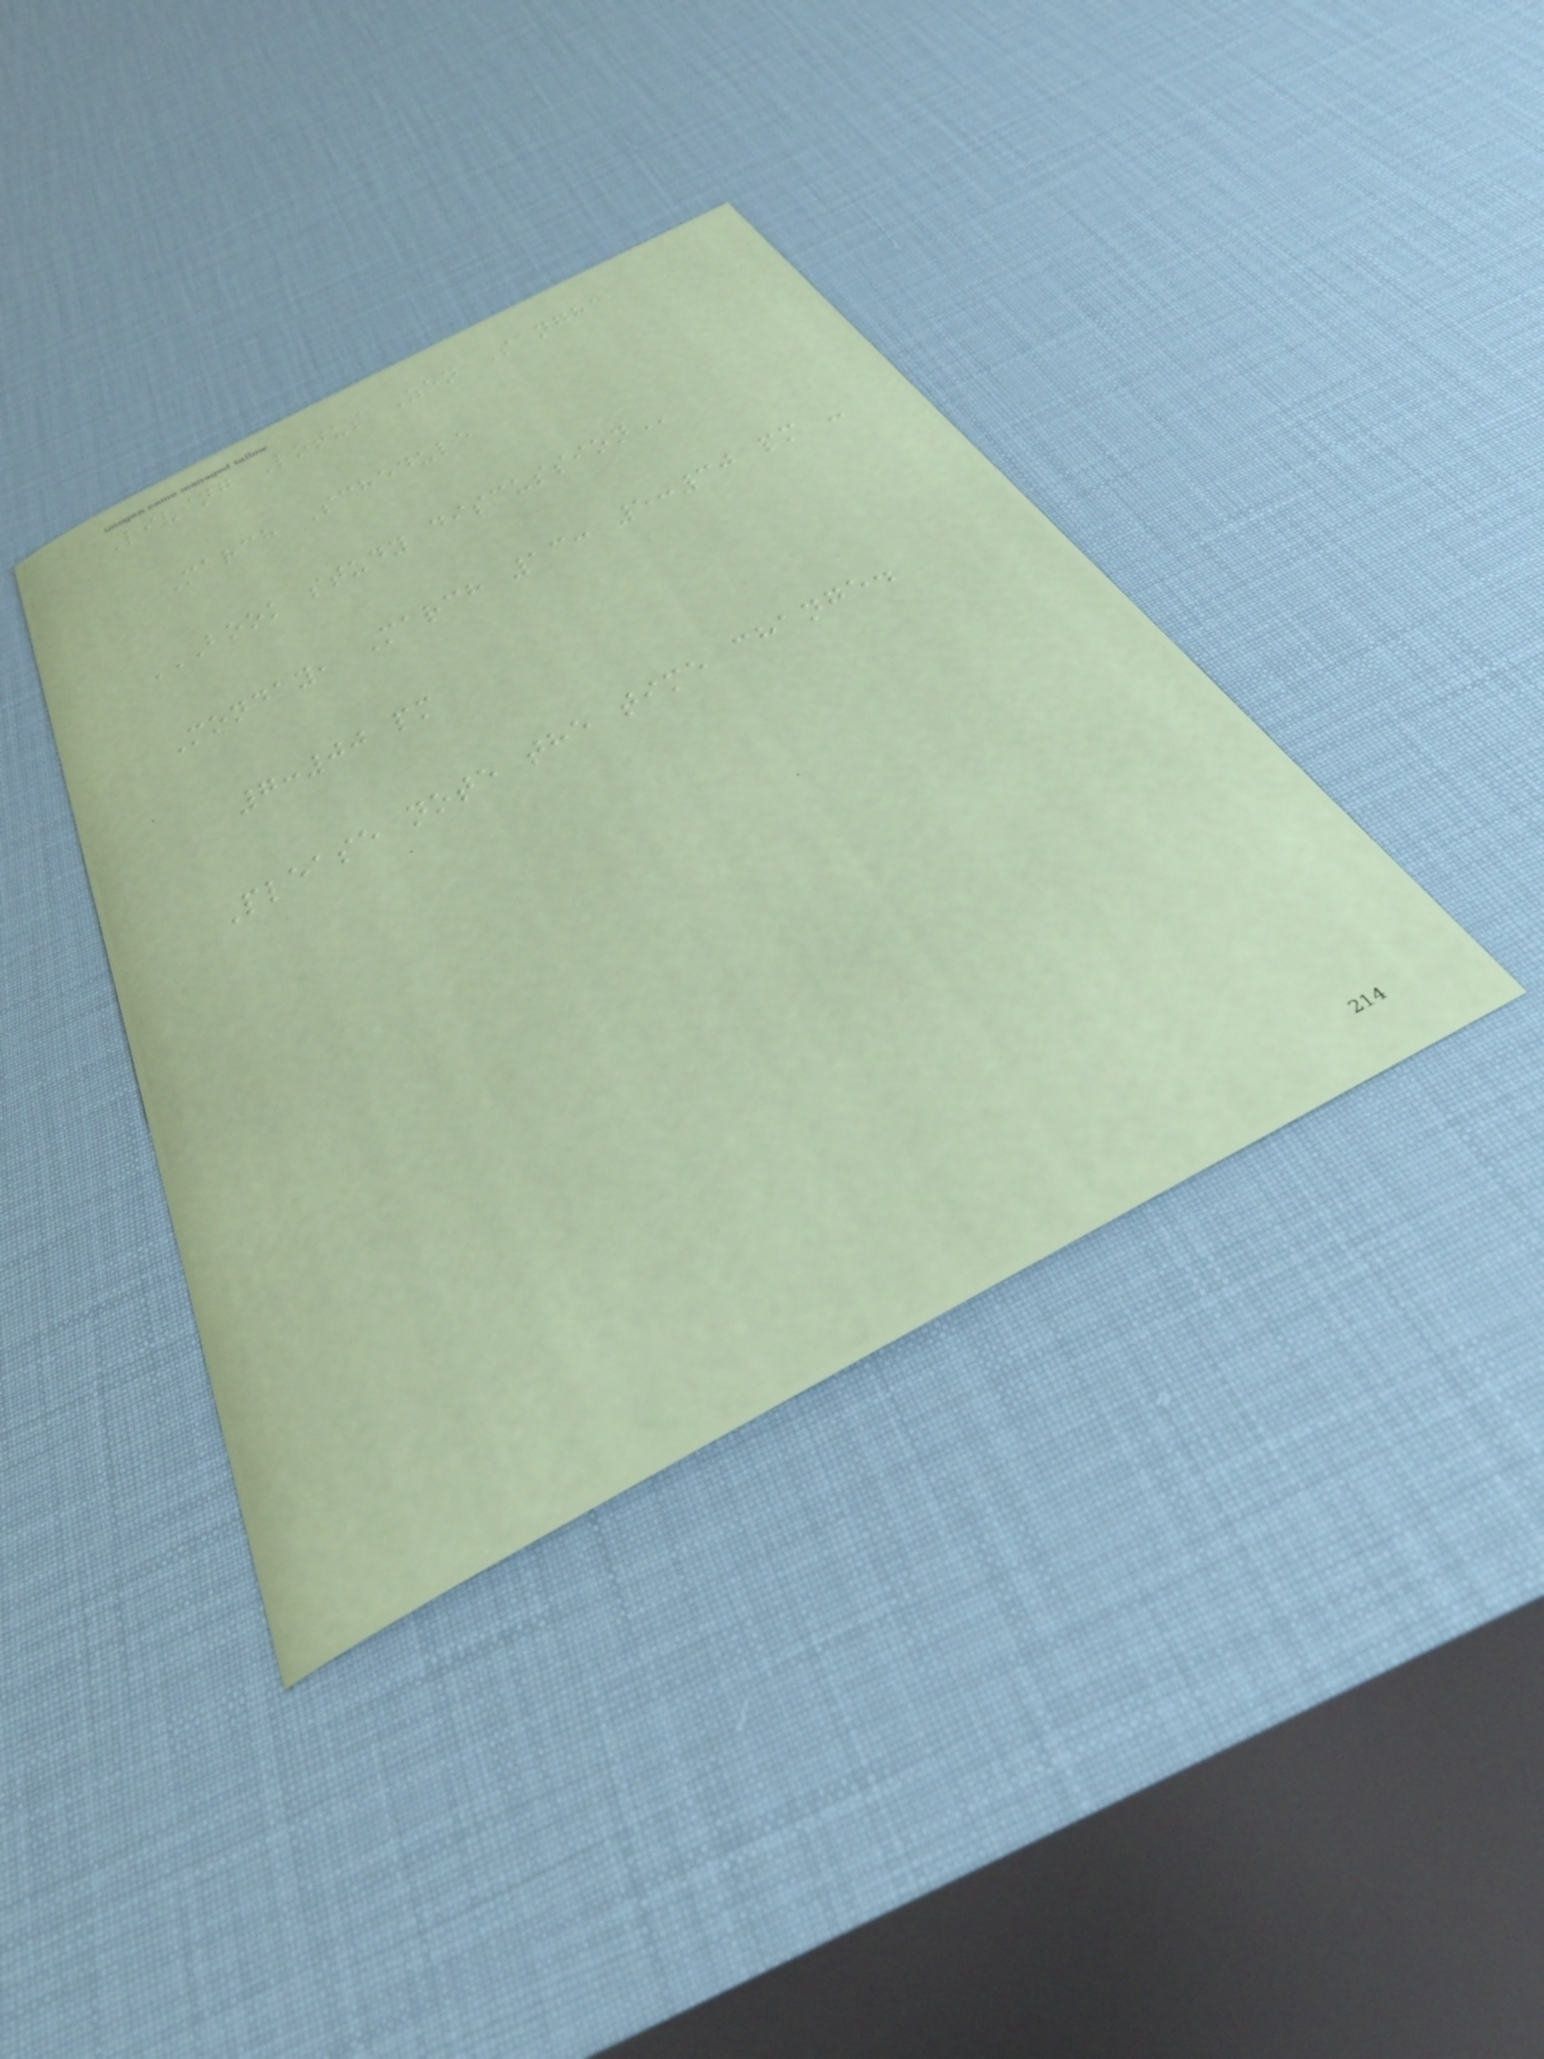Living Lotus Zen Sangha
March Schedule
BOOK STUDY DISCUSSION
Monday, March 13: 5:30 pm -
7:00 pm
Please note the time change.
